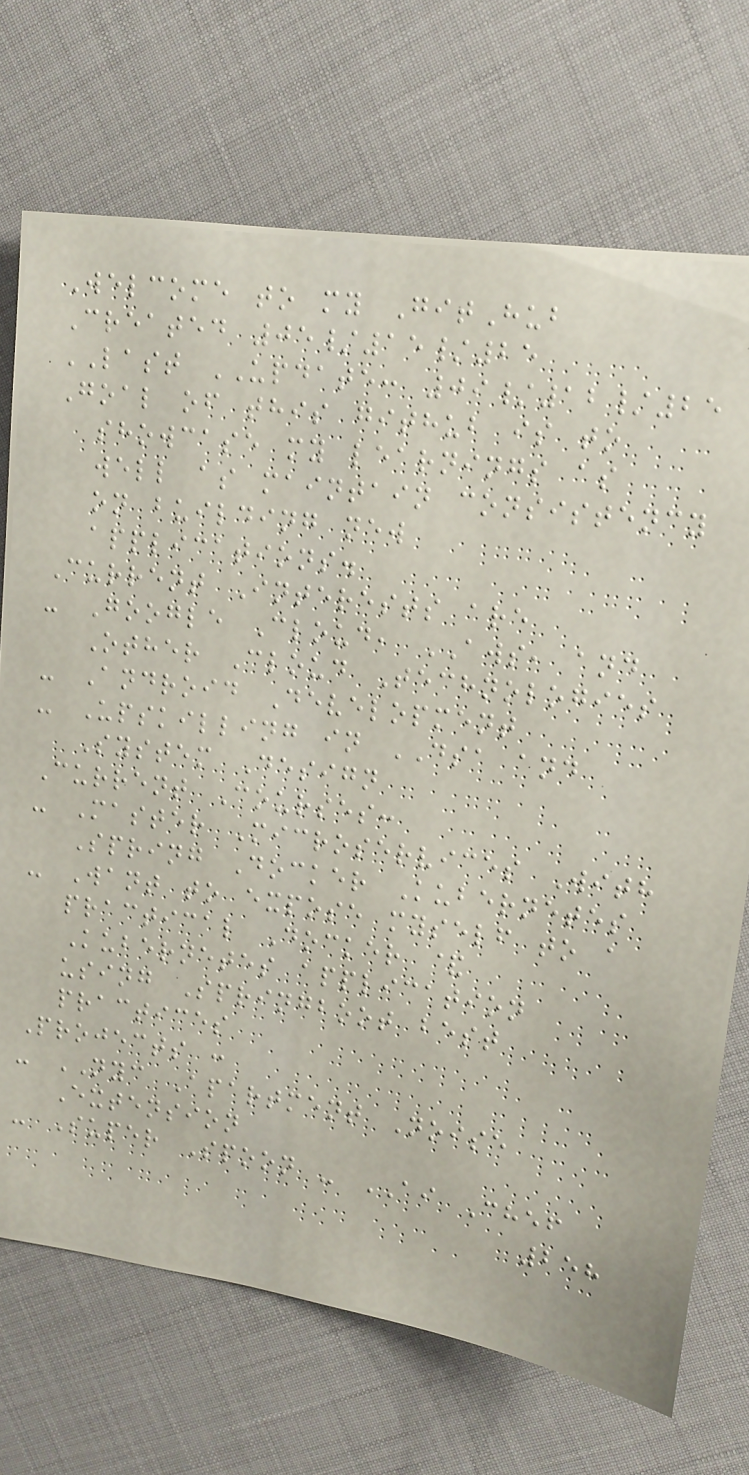Welcome to my GitHub
Created 05/15/25
LAST UPDATE: 09/12/25
Goal of this github is to
showcase my learnings as
well as maintain consistency
on building new
applications.
Current Interests are
- Google Cloud, AWS, and
Other Cloud Technologies
- Android Development
- Upskilling in DSA and
System Design
Current Courses:
- Master Microservices With
Spring Docker Kubernetes
- Want to expose myself to a
practical Docker &
Kubernetes application
using Springboot best
practices
Projects :
- NYC Apartment Noise
Extension
- Super Spoon - AI Chef
258
